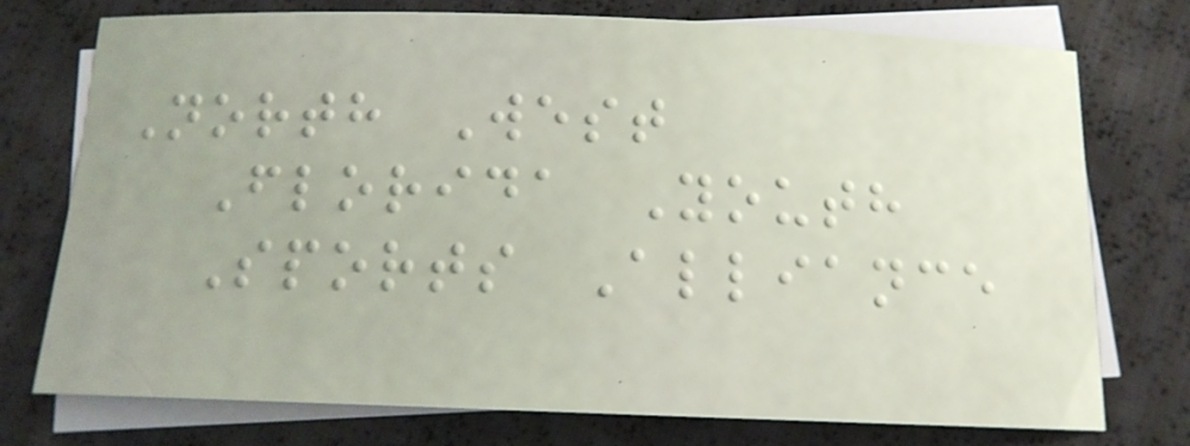North West
Florida Youth
Sports Alliance
